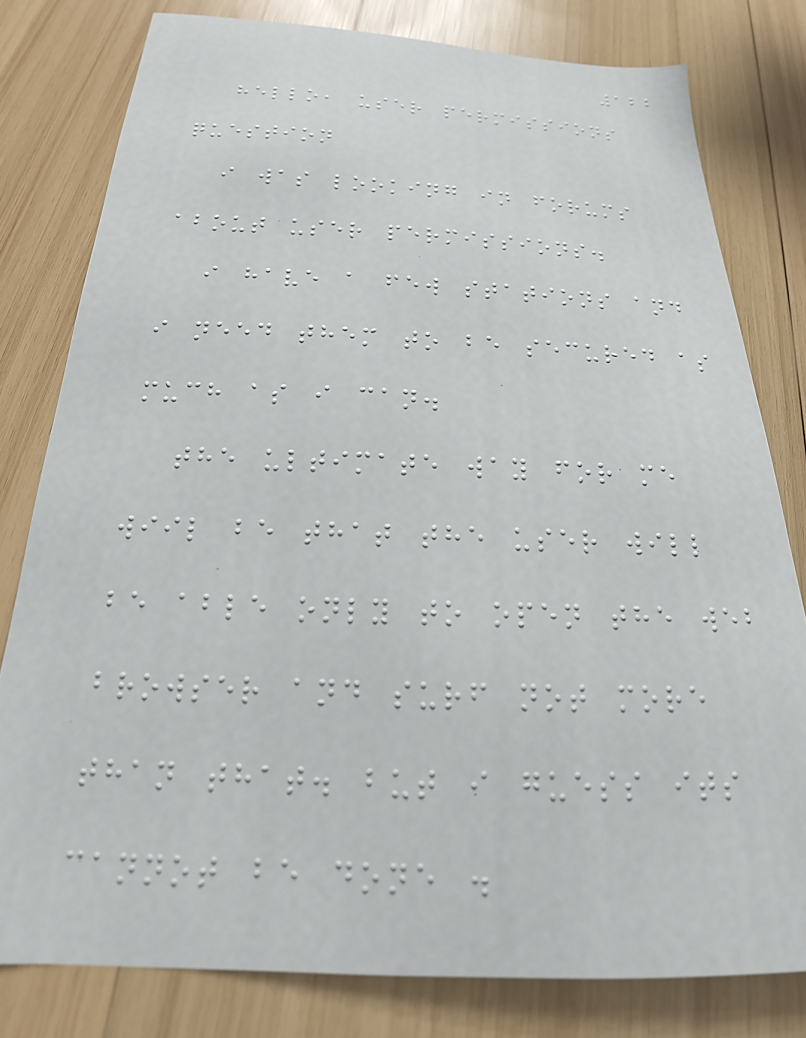122
hello, user permissions
question
i was looking in forums
about user permissions.
i have a few stations and
i need them to be secured as
much as i can.
the ultimate way for me
wiil be that the user will
be able only to open the web
browser and surf not more
than that. but i guess its
cannot be done .
